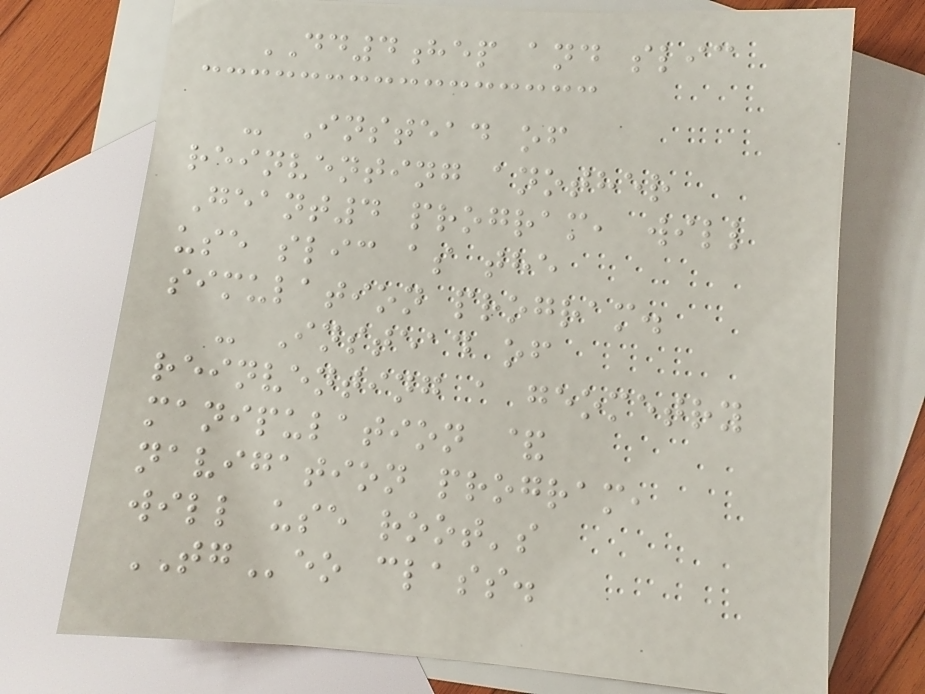DD4hep and slic
- Instead of
reinventing another
Geant4 program, will
use slic as the
simulation program.
- Instead of
reinventing a geometry
manipulation &
navigation program,
will use root's
TGeo class.
